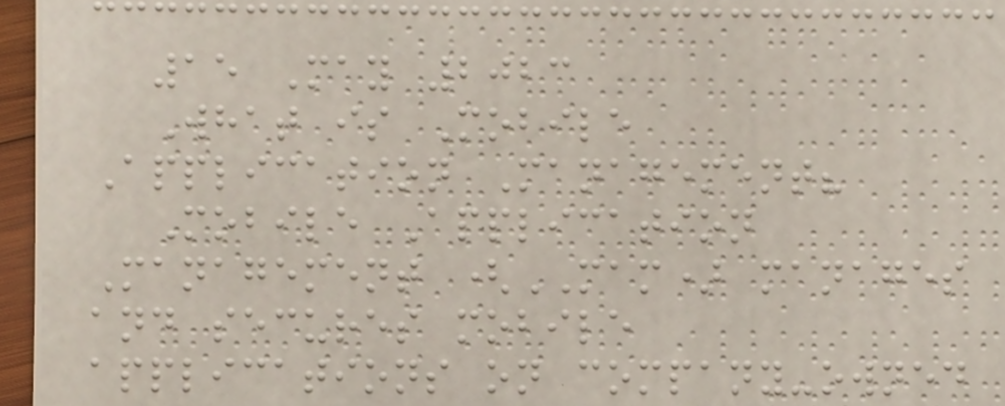15 May 2023
What is Mobile
Application Management?
Mobile Application
Management (MAM) manages
and secures mobile
applications on company-owned
